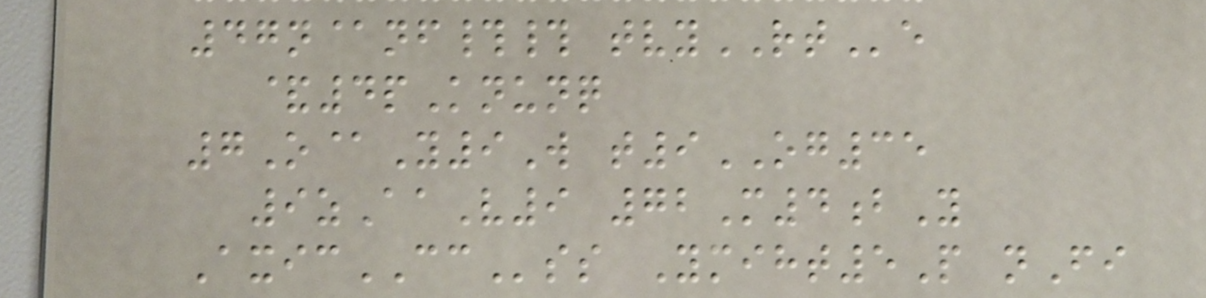47n@nf## tvyRTe
&4pKnunq
7O@Y9W t9OG35
9zAaV9 72M4bY
AxicCCss Ymiht5P nFi
